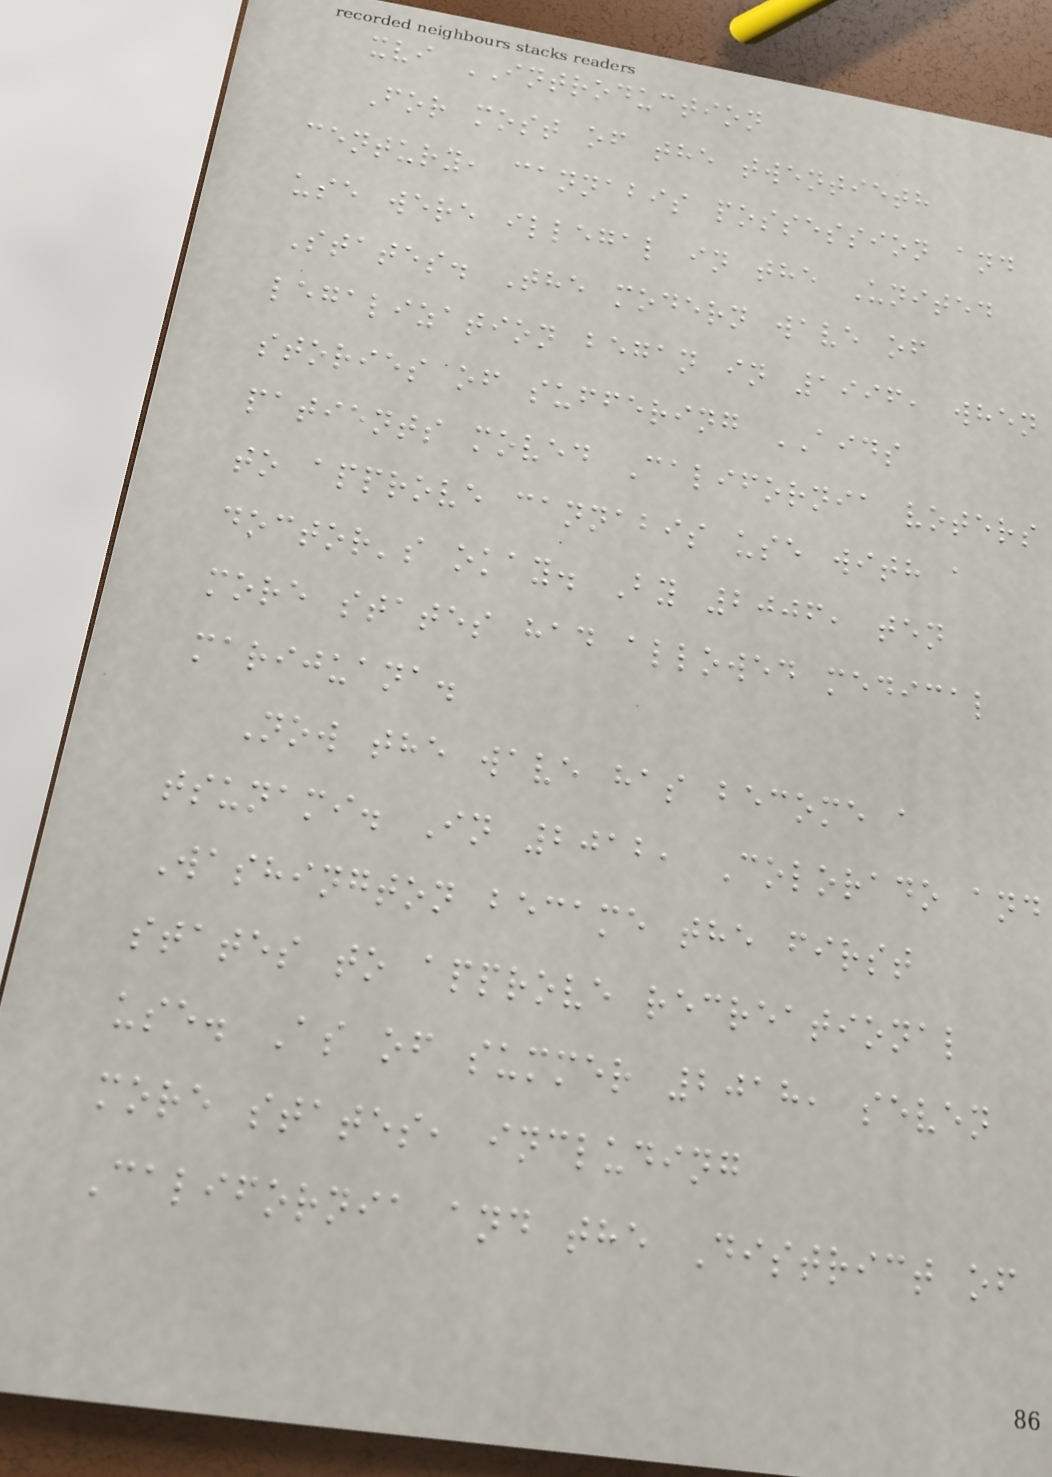xvi INTRODUCTION
For most of the twentieth
century, cannabis possession and
use were illegal in the United
States. The modern wave of
legalization began in 1996, when
stories of suffering AIDS
patients moved California voters
to approve cannabis use with a
doctor's okay. By 2006, ten
more states had allowed medical
marijuana.
Now the wave has become a
tsunami. In 2012, Colorado and
Washington became the first
states to approve recreational
use. As of summer 2018, seven
more states, including
California and the District of
